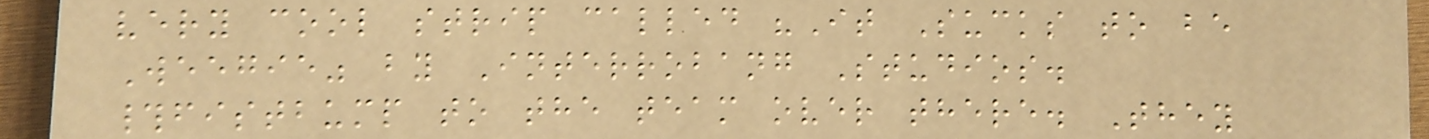very cool strip called "It Sucks to be
Weegie" by Interrobang Studios.
#fistbump to the team over there. They
